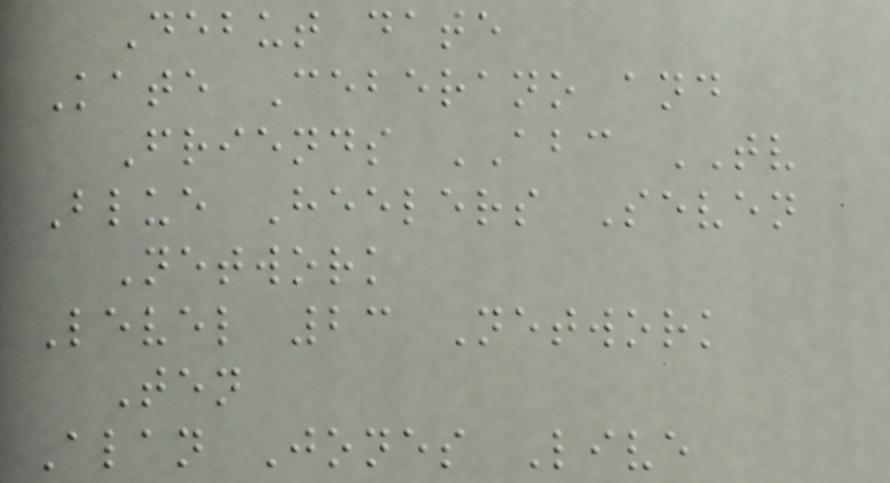Debut date
Kate Ceberano and
Friends ABC TV
Blue Heelers Seven
Network
Level 23 Network
Ten
Alan Jones Live
